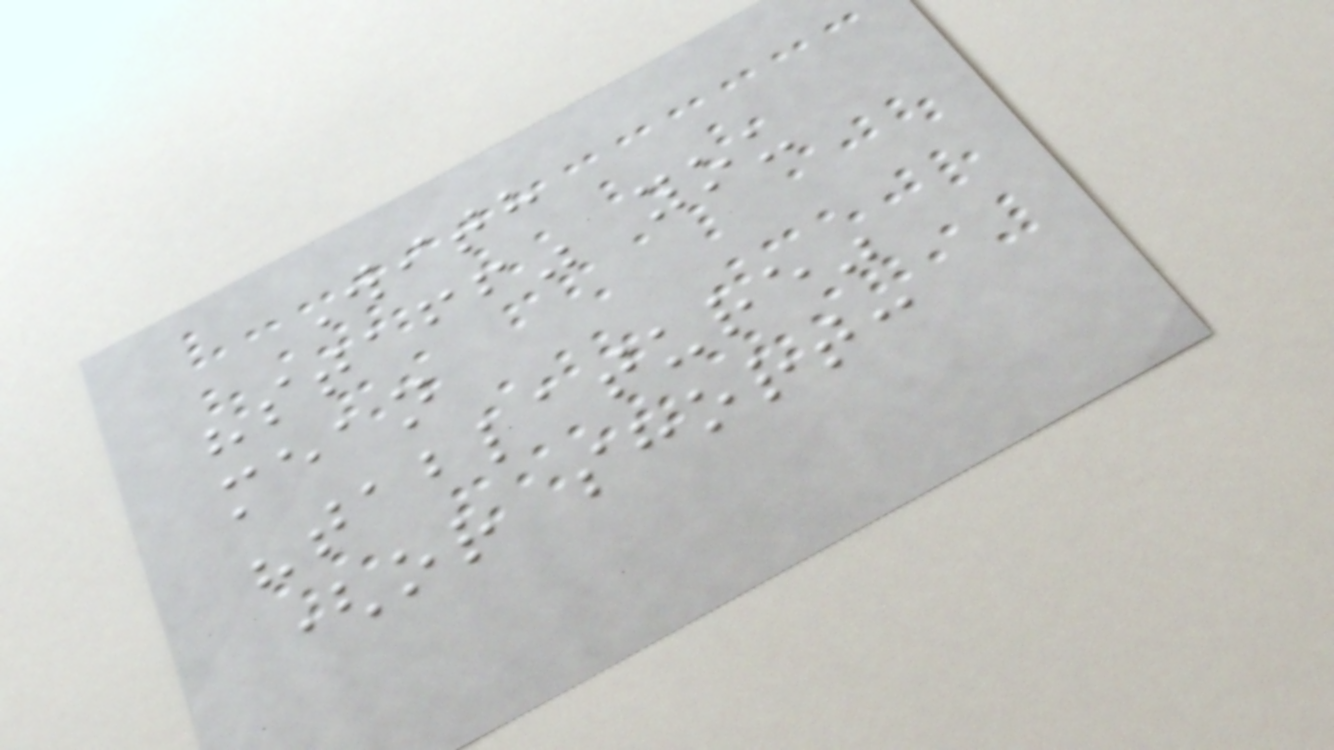With
"staff" you
mean
"tablature"
(or short:
